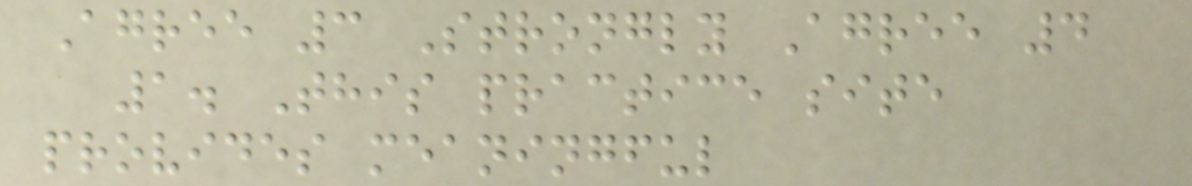Agree 3 Strongly Agree 4
1. This practice site
provides meaningful
